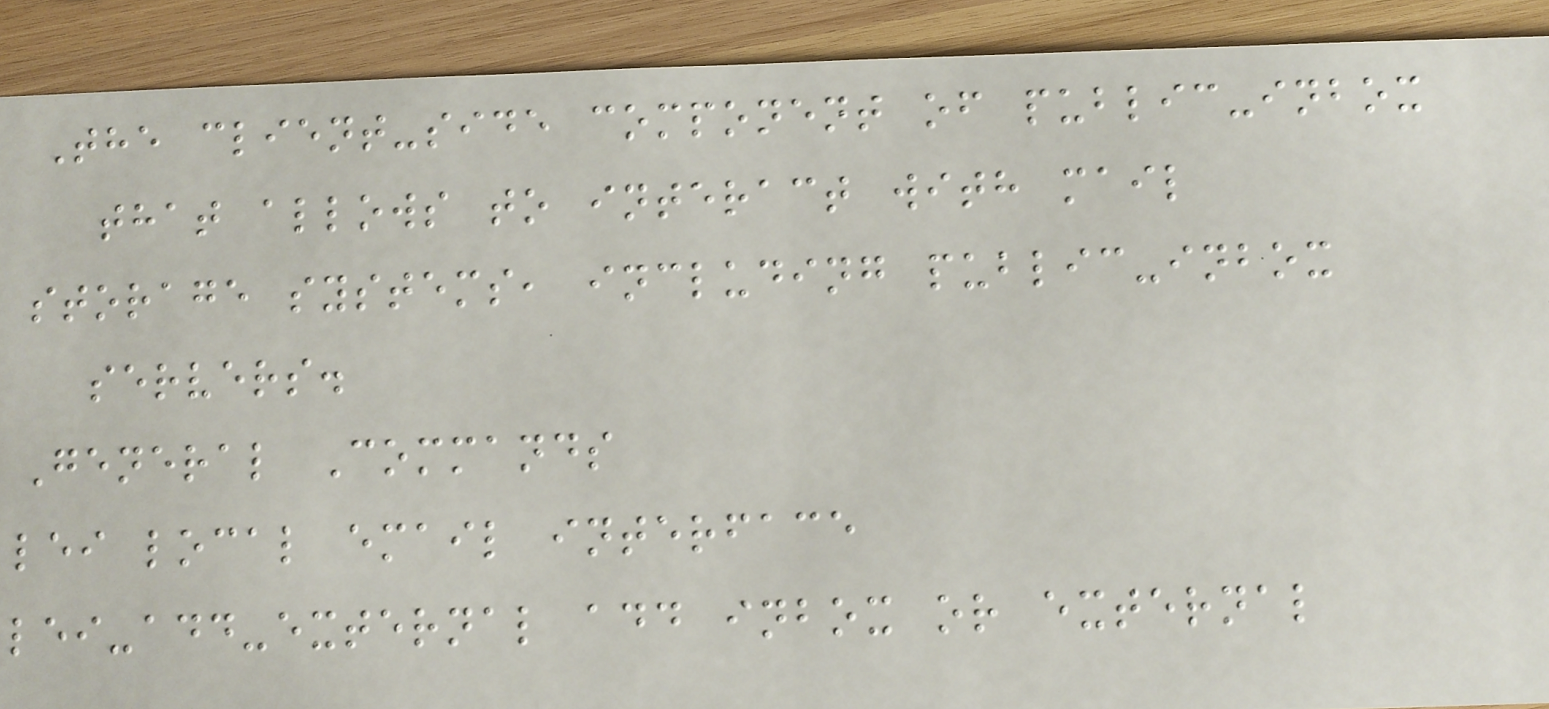The client-side component of public-inbox
that allows to interact with mail
storage systems, including public-inbox
servers.
General Commands
lei local email interface
lei-add-external add inbox or external
